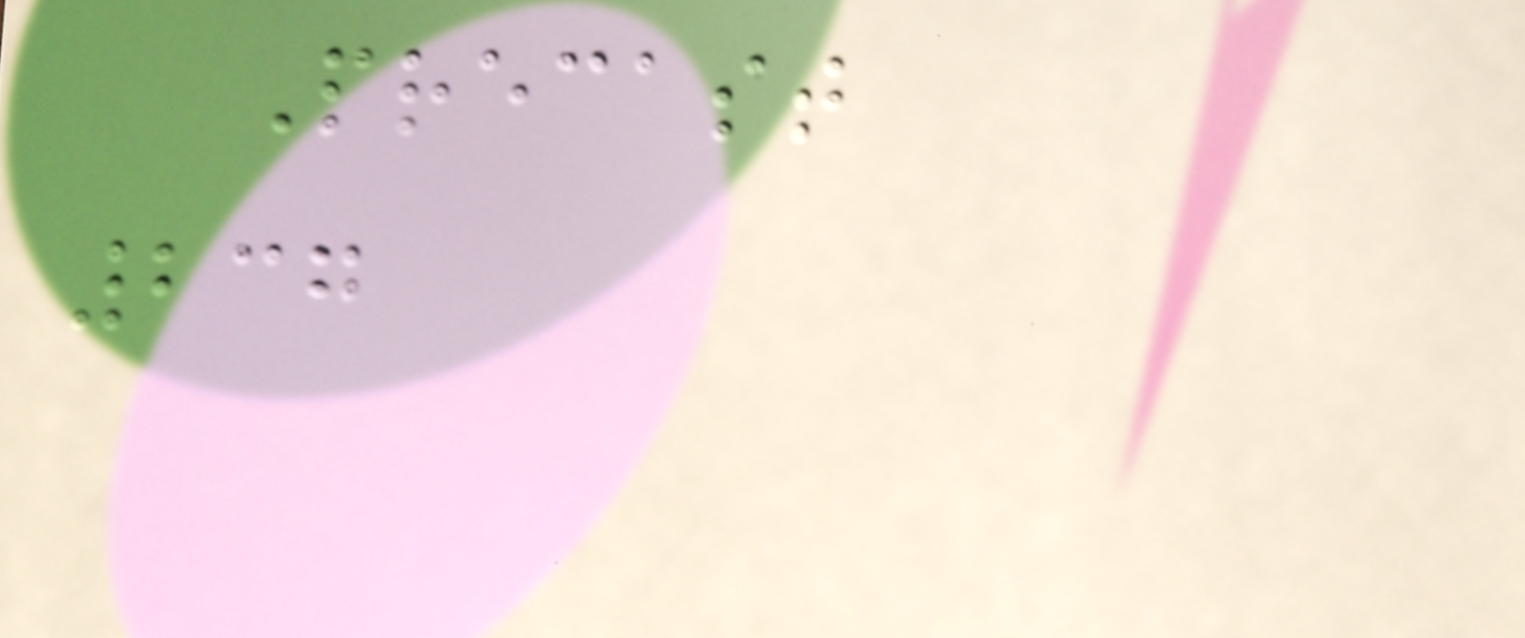Precast
237
